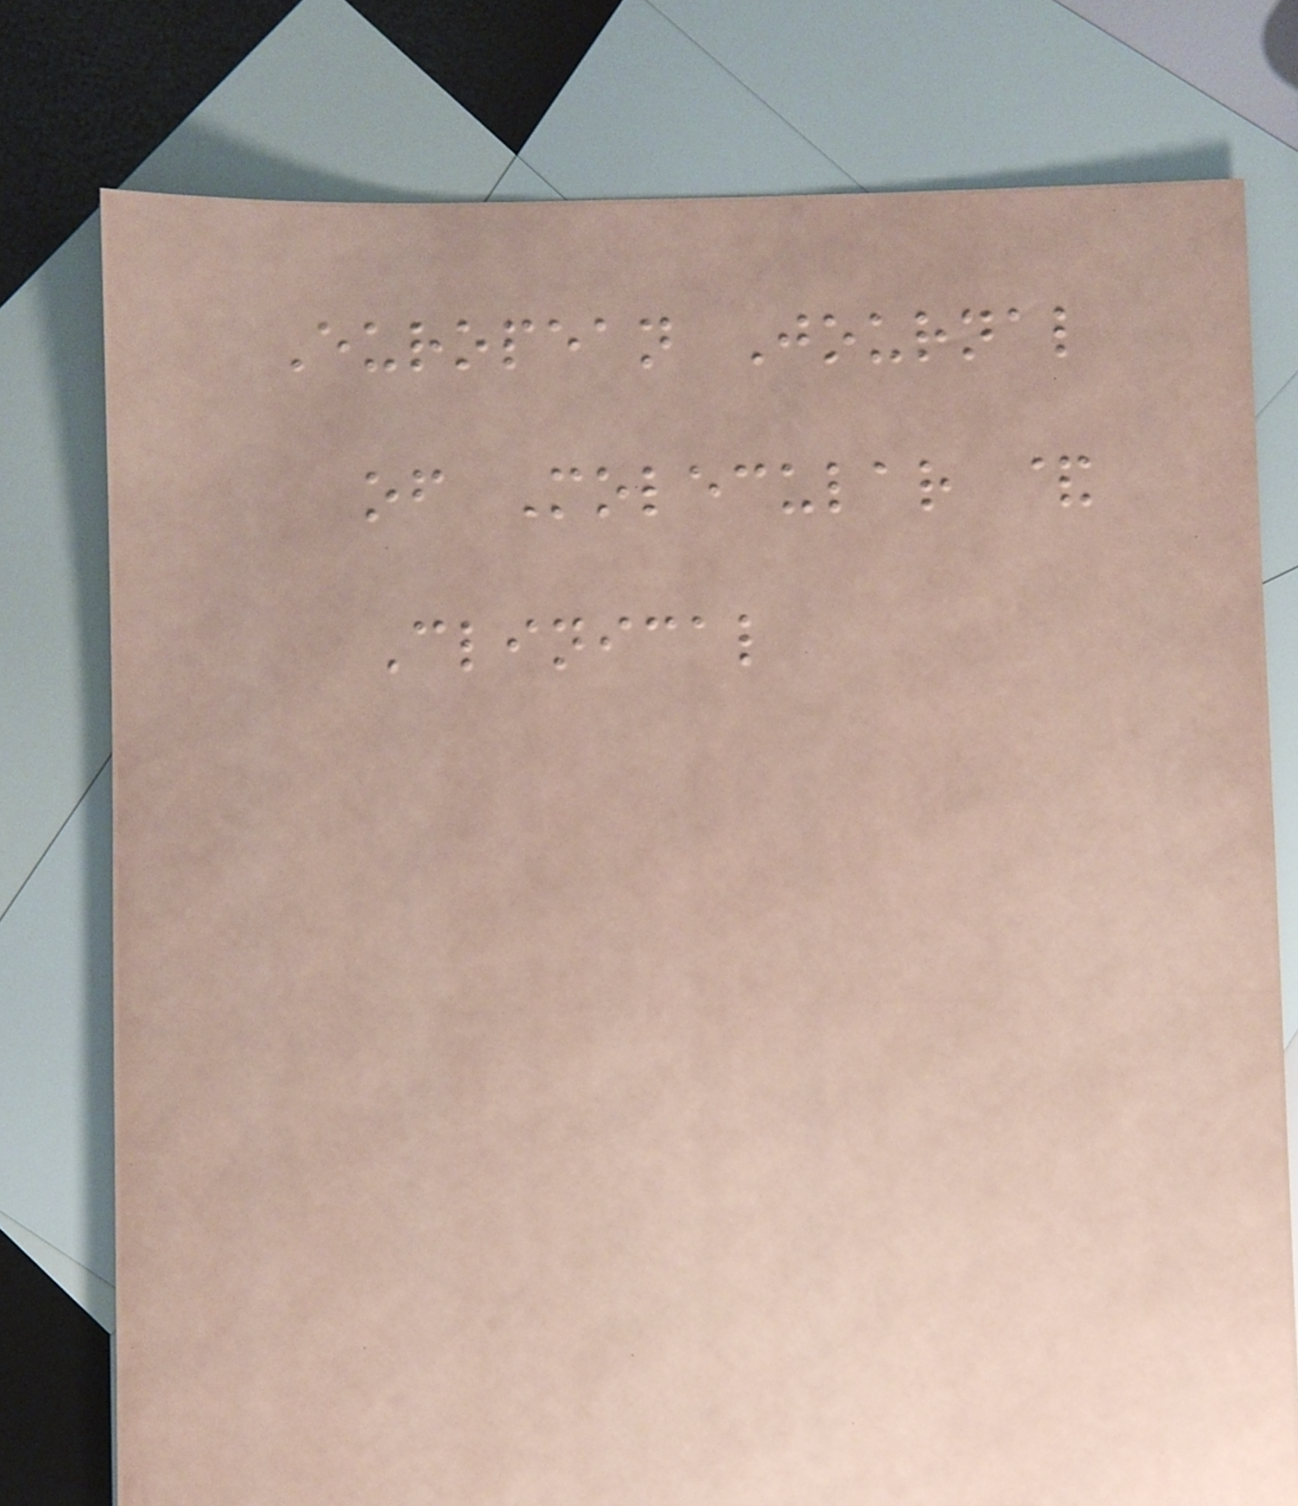European Journal
of Molecular &
Clinical
